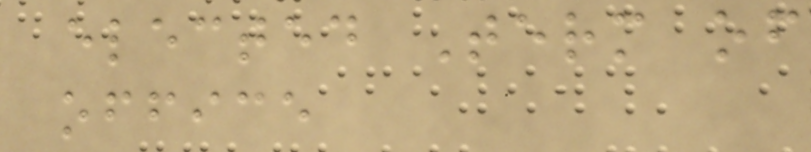elected Term of
office
